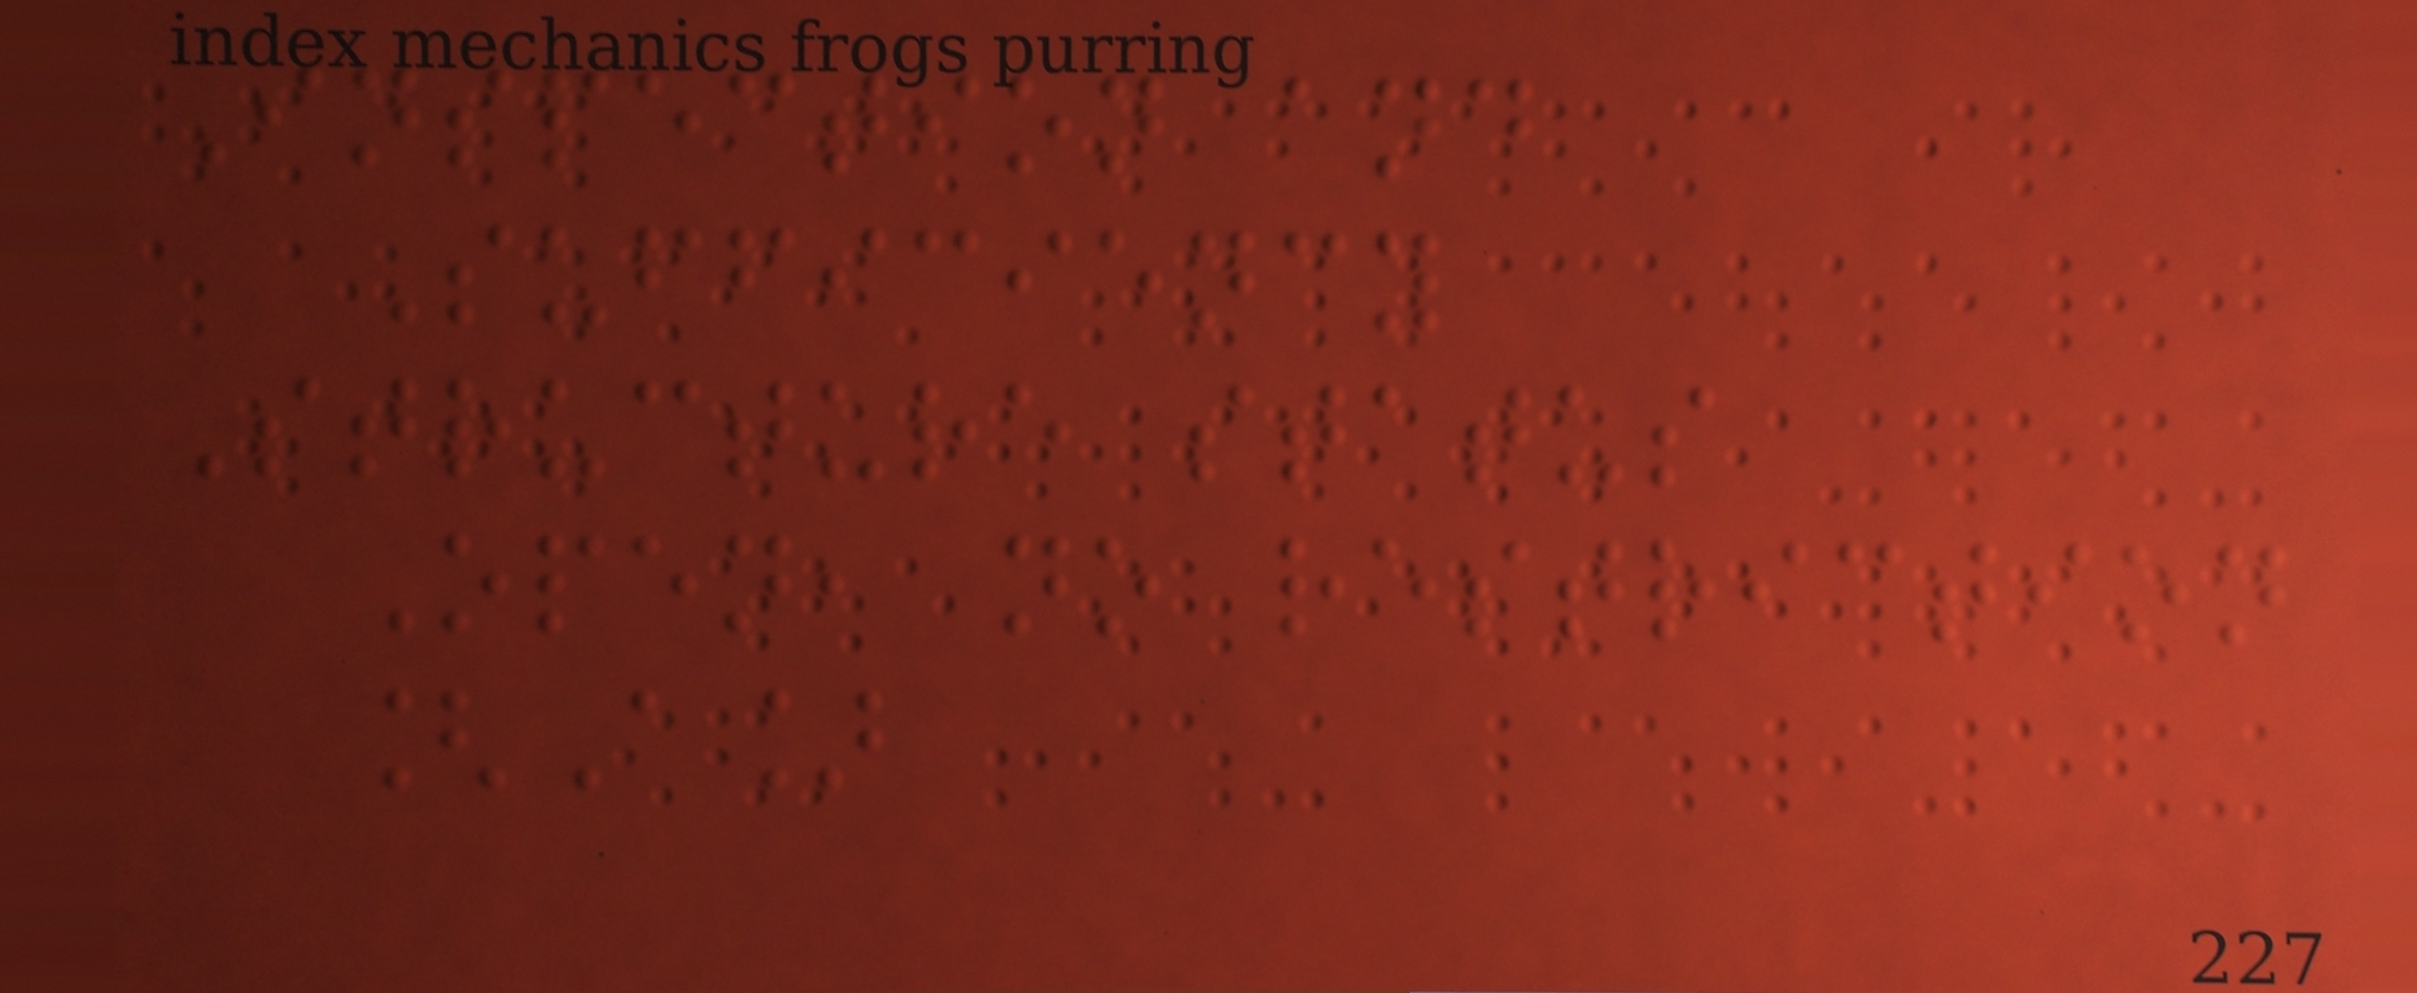Inspection and
Sufficiency
Structure status
Open, no restriction
[A]
